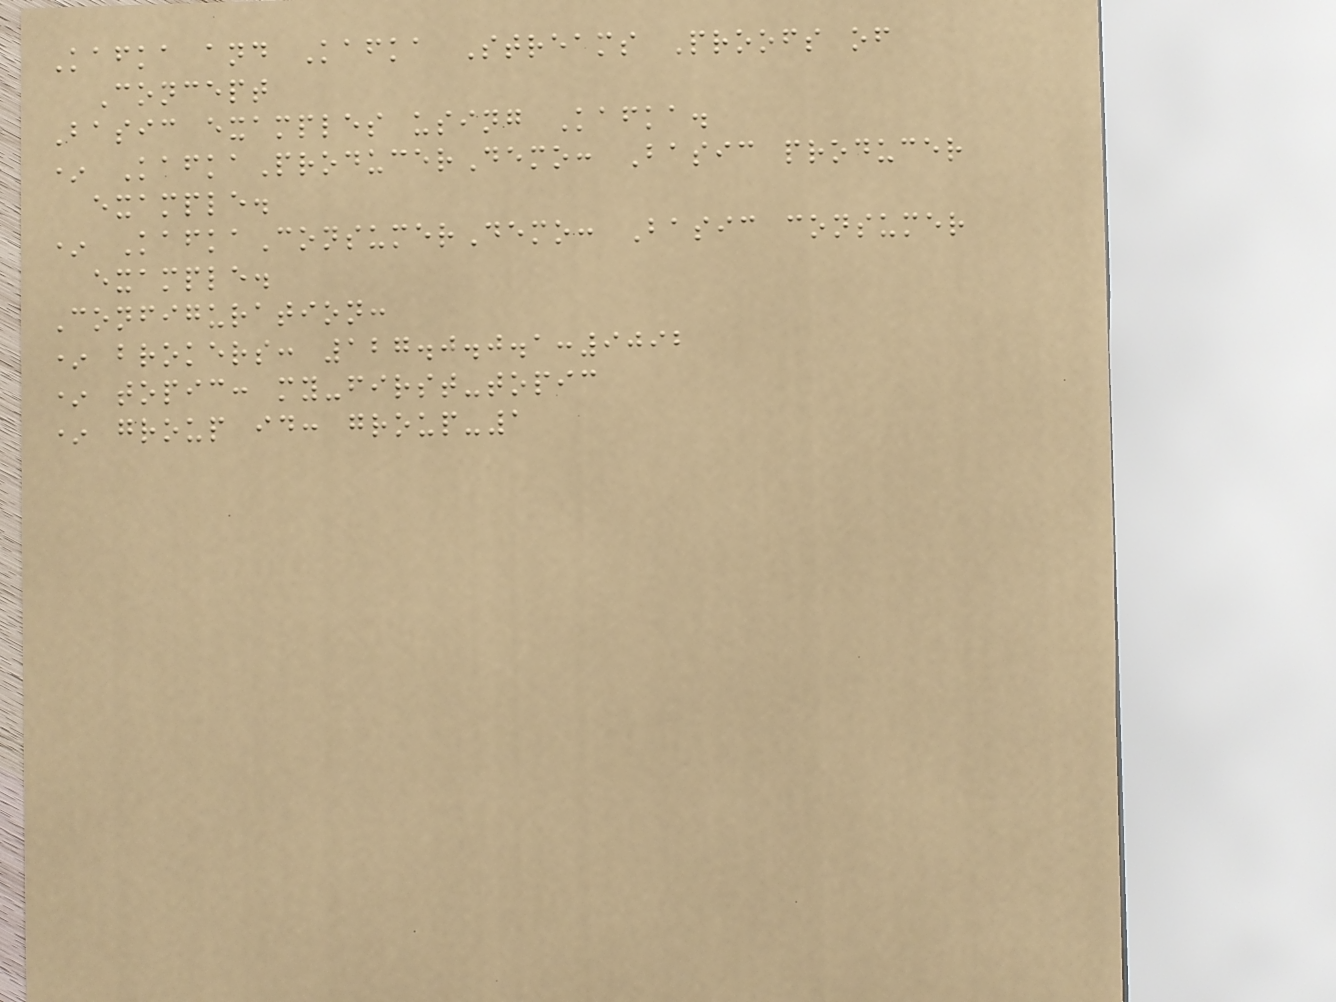Kafka and Kafka Streams Proofs of
Concept
Basic examples using Kafka.
* KafkaProducerDemo: Basic producer
example.
* KafkaConsumerDemo: Basic consumer
example.
Configuration:
* brokers: 127.0.0.1:9092
* topic: my-first-topic
* group id: group-1
